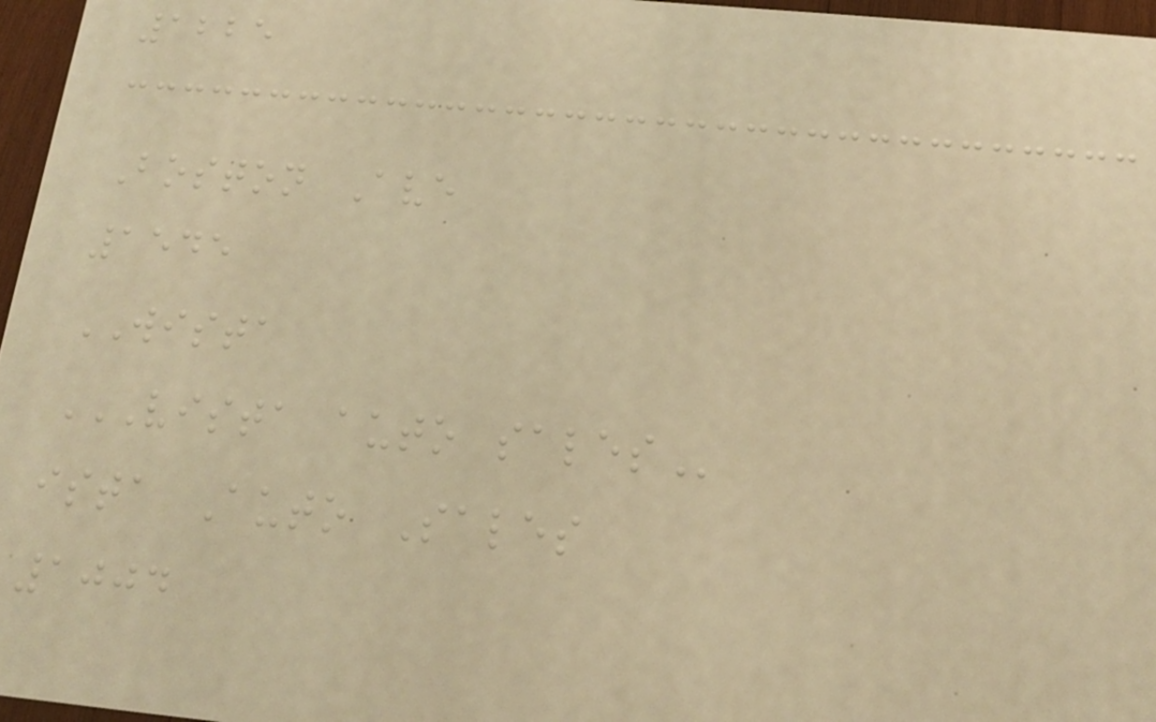1225
Boston Ave
1545
WISTA
VISTA AUTO SALES
ista Auto Sales
1004
